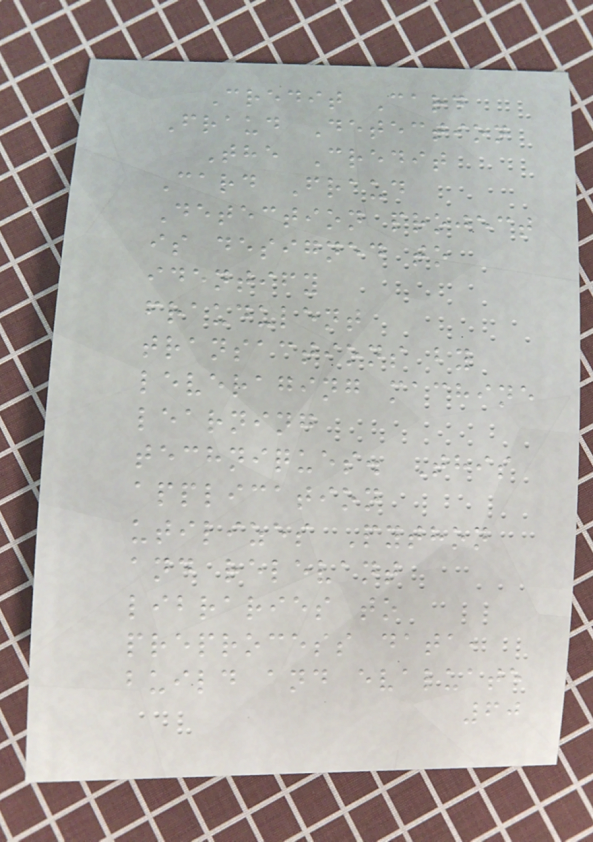Credit Card
Fraud Detection
The Credit
Card Fraud
Detection project
is designed to
identify
fraudulent
transactions by
leveraging machine
learning
techniques. This
application
utilizes Python
and relevant
libraries to
preprocess data,
build and evaluate
60
